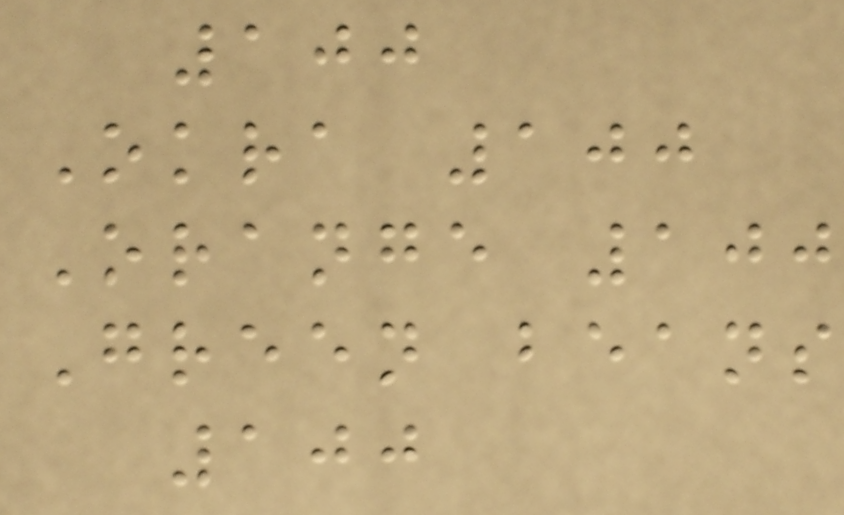100
Okra 100
Orange 100
Green beans
100
